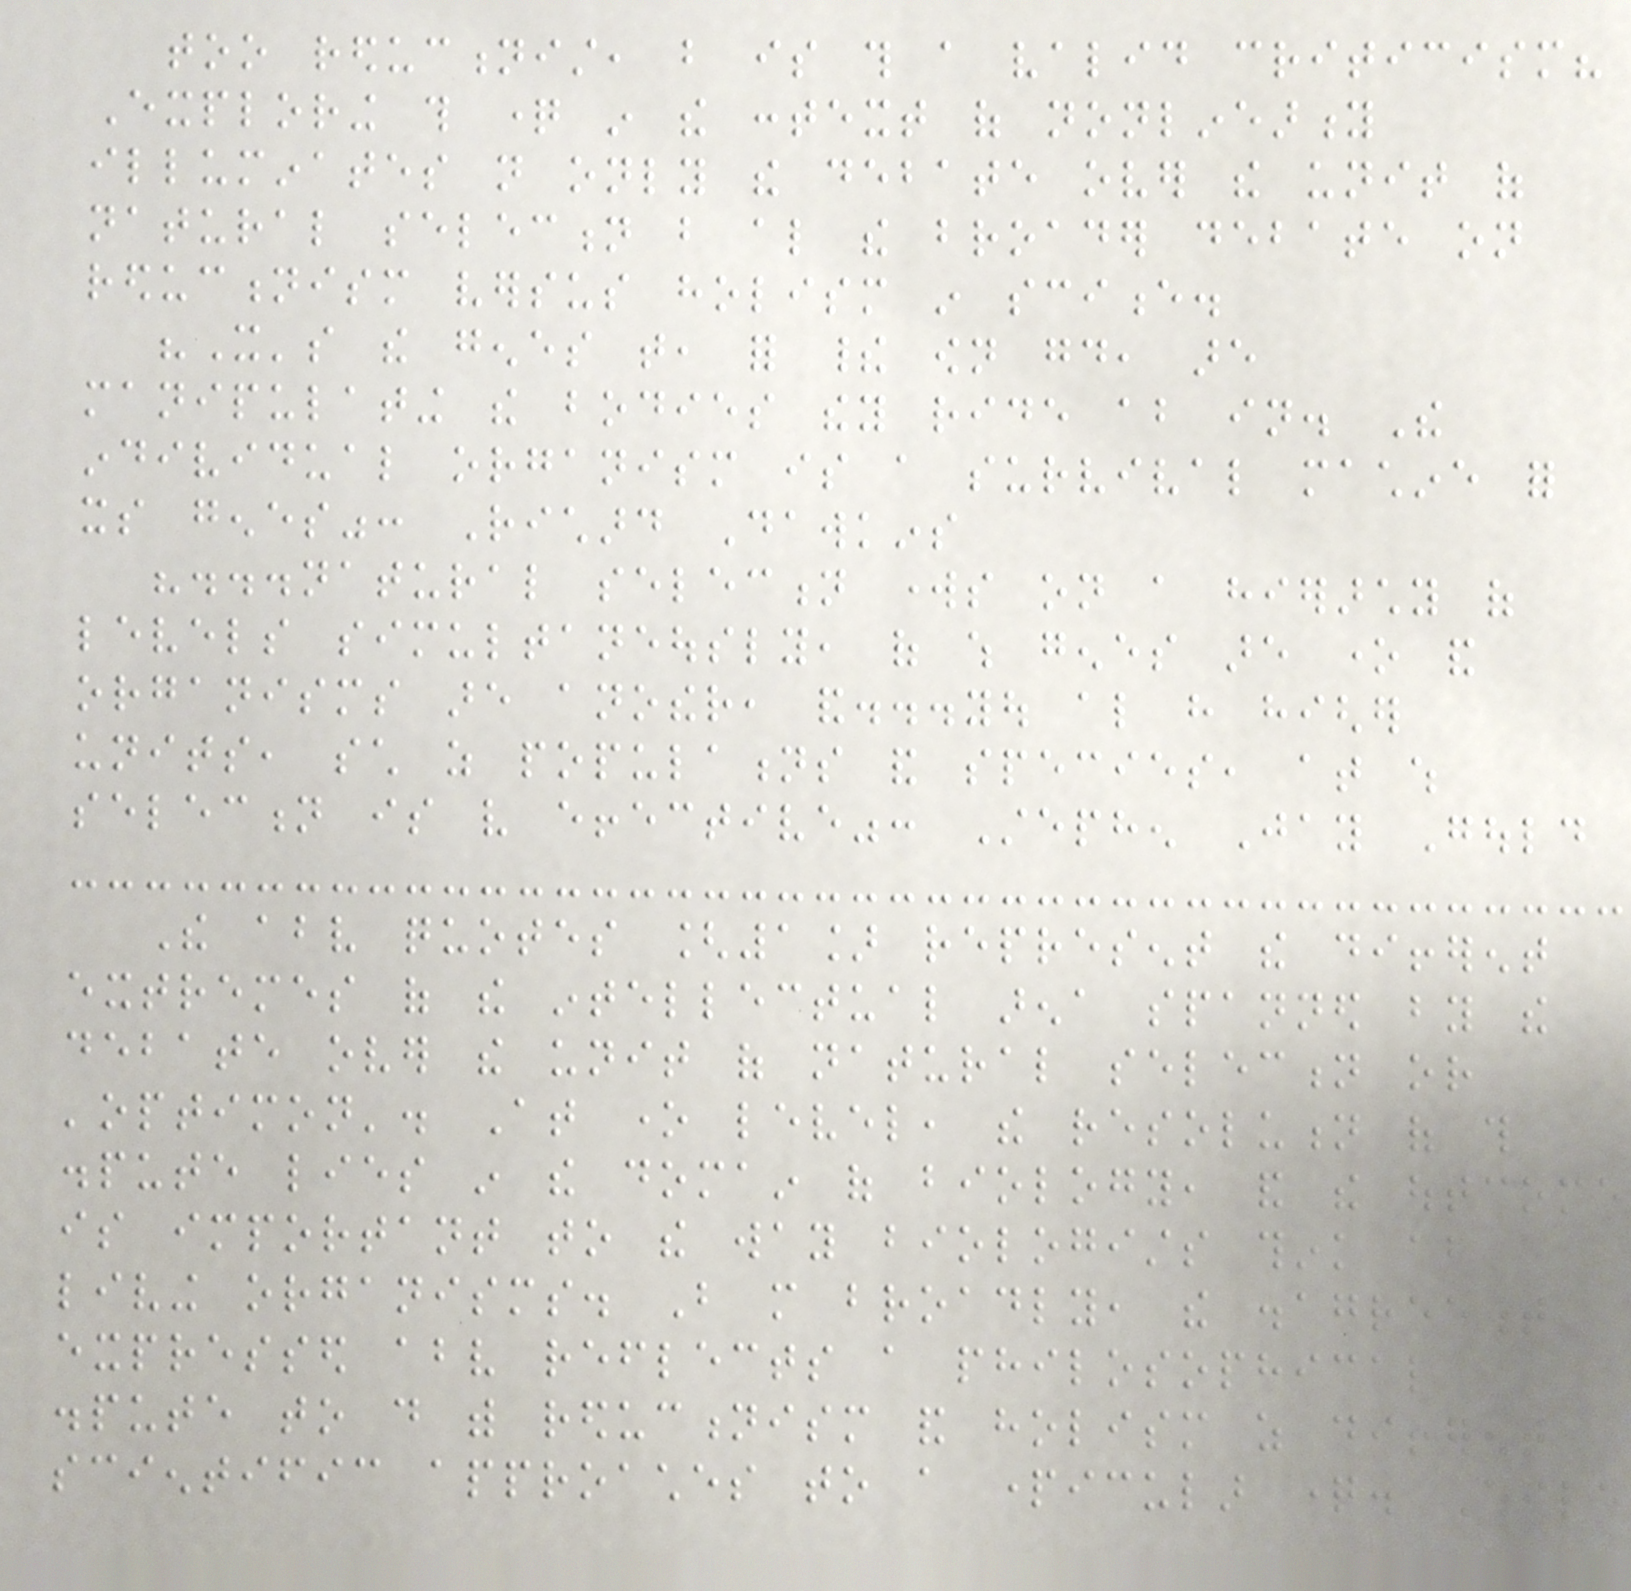too reductionist, but is this a valid criticism?
Exploring this question in the context of nonlinearity
illuminates not only the debate over the unit of
natural selection but also the broader debate on
reductionism versus holism in science.
"It's the genes that, for their own good, are
manipulating the bodies they ride about in. The
individual organism is a survival machine for
its genes": Richard Dawkins
"...natural selection works on a hierarchy of
levels simultaneously, of which genes are one and
organisms are another, and...you also have higher
units, such as populations and species, at which
selection is very effective": Stephen Jay Gould
The above quotes [1] represent the different
extremes of the intellectual arena spanned by the
debate over the unit of natural selection or
'optimon'. At one level, the resolution of this
dispute lies in the domain of biology, and the outcome
is important to the way biologists think about
living organisms. But more broadly, the disagreement
expressed above reflects a philosophical
dispute to do with reductionism and holism as different
scientific approaches to a particular question. While
